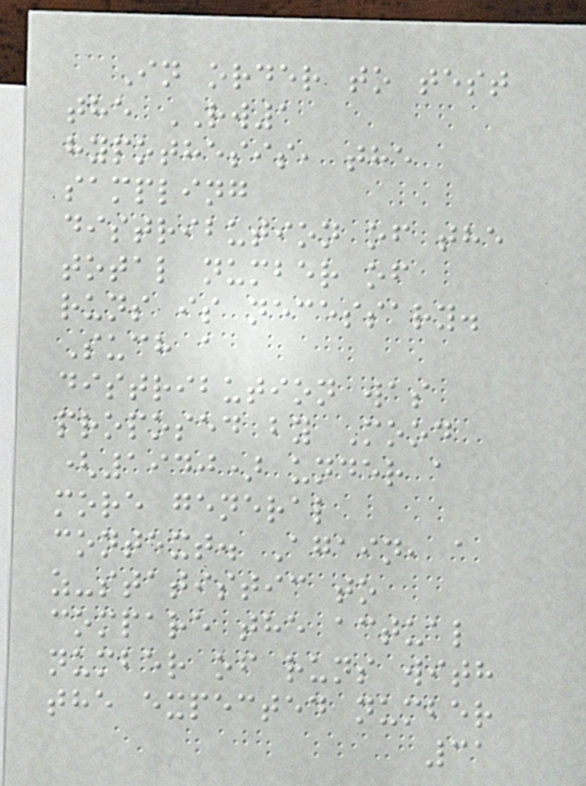In order to test
the RW1
hypothesis, the
sampling
distribution of the
total number of
runs is necessary.
Such a
distribution was
proposed by Mood
(1940) under a
more general
context. Again, a
z-statistic to
compare the actual
number of runs with
the expected number
31
